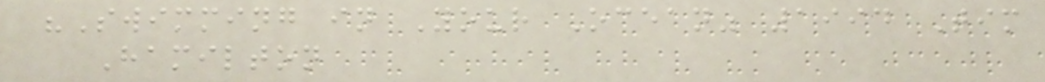"Swimming in Your Ocean" 1994 Tim
Hamilton
